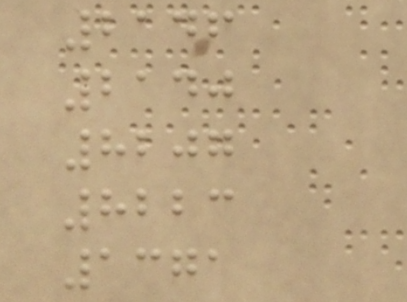2146
2140
8207
8223
1371
